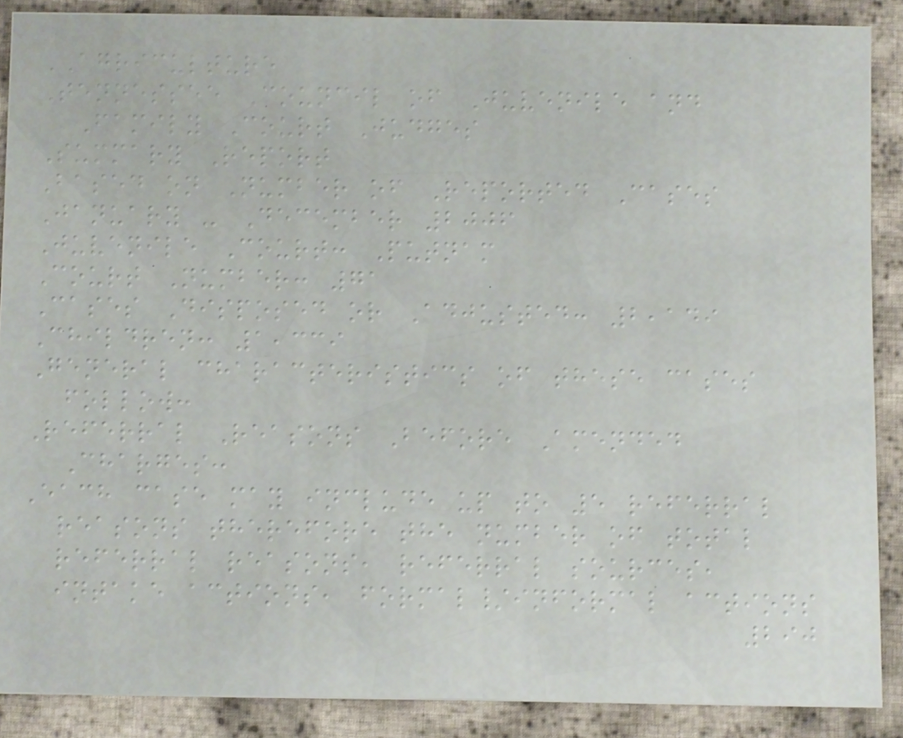AGRICULTURE
Tennessee Council of Juvenile and
Family Court Judges
Summary Report
Based on Number of Reported Cases
January - December 2006
Juvenile Court: Putnam
Court Number: 71
Cases Disposed or Adjusted: 2,149
Children: 1,339
General characteristics of these cases
follow:
Referral Reasons Before Amended
Charges:
Each case may include up to 5 referral
reasons therefore the number of total
referral reasons, referral sources,
intake actions, formal/informal actions
290
